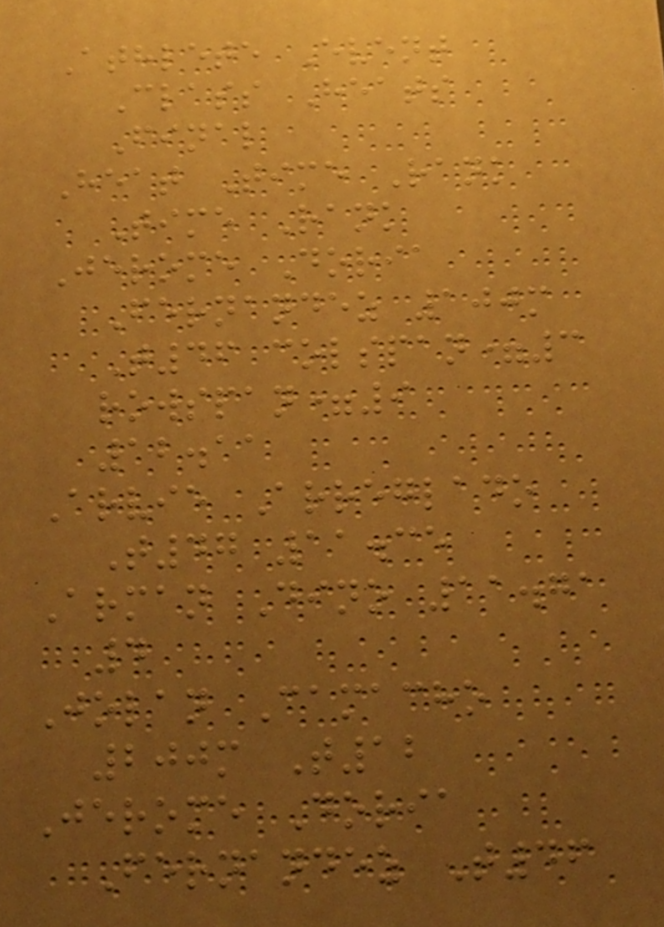Athlete Event
Class Heats
Final
Heat Time Rank
Time Rank
Jerome Doria
Fernandez 100m
T46 colspan=3
rowspan=9
12.11
Arvie Arreglado
T47 11.35
Arman Dino 11.71
4
Jolan Camacho
200m T12
Jerome Doria
Fernandez T46
